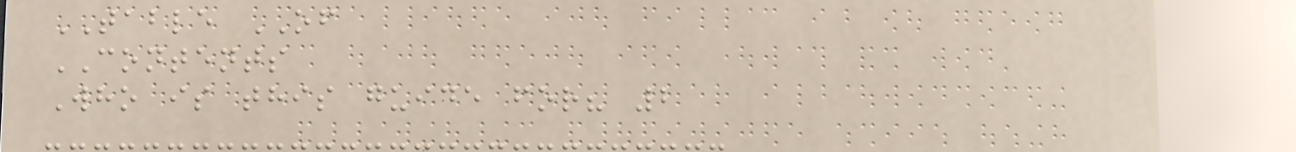TABLE OF
CONTENTS
Who is this guide for? 2
